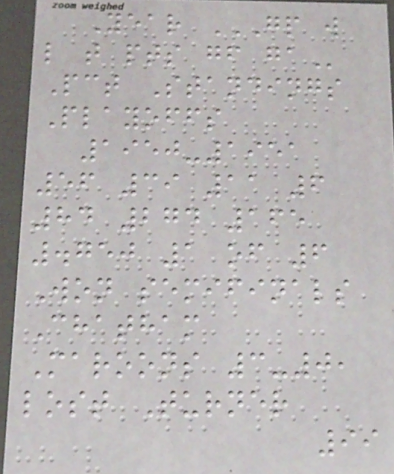Year GP W
L T PTS GF GA
Pct Standings
Playoffs
1950-1951
56 39 11 6
84 274 165
.750 1 of 6
Won semifinals
Chatham
Maroons 3-0,
lost Turner
99
